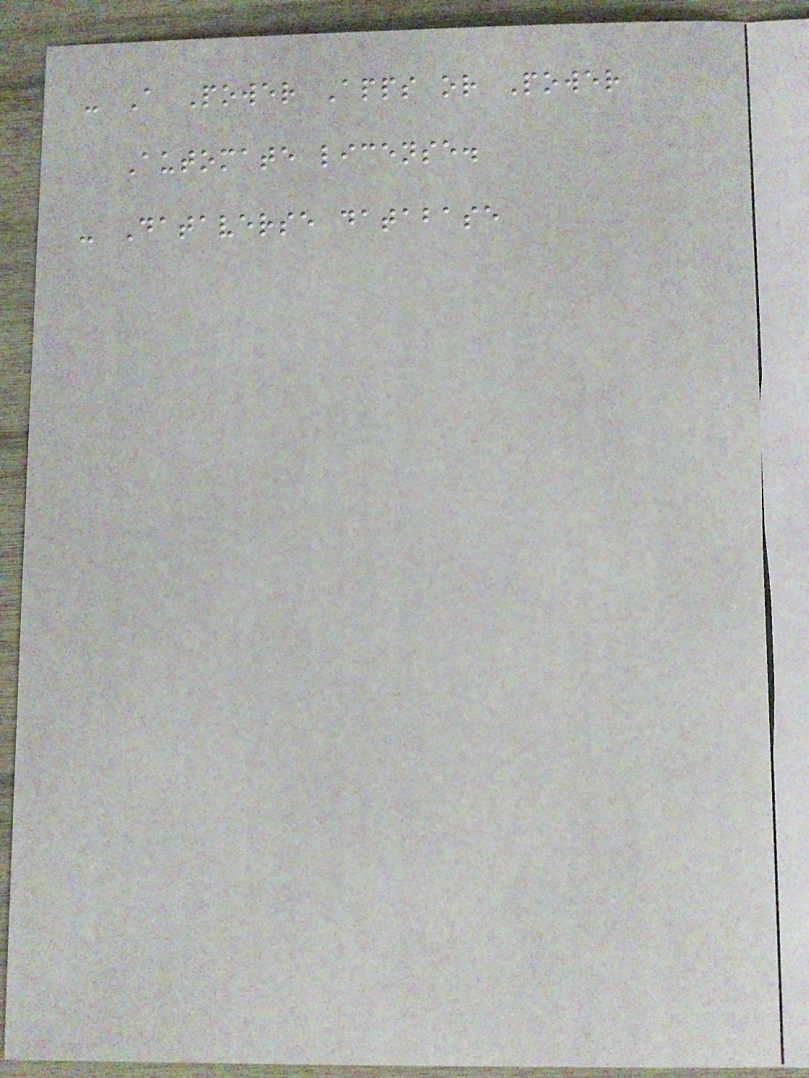- A Power Apps or Power
Automate license.
- Dataverse database
